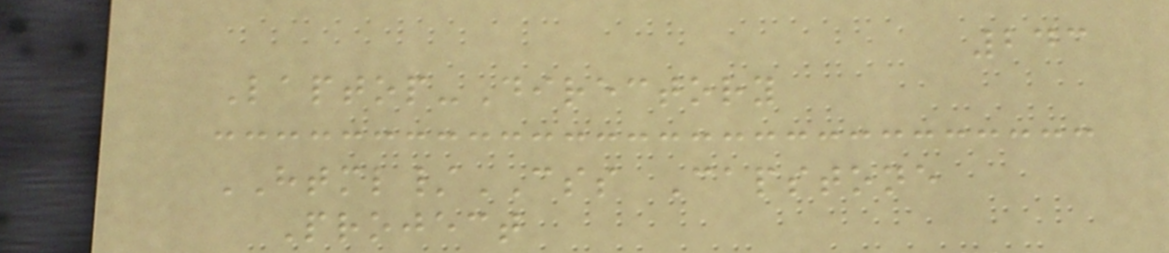243
Laptop-Directory
HTML/CSS Capstone
Project
